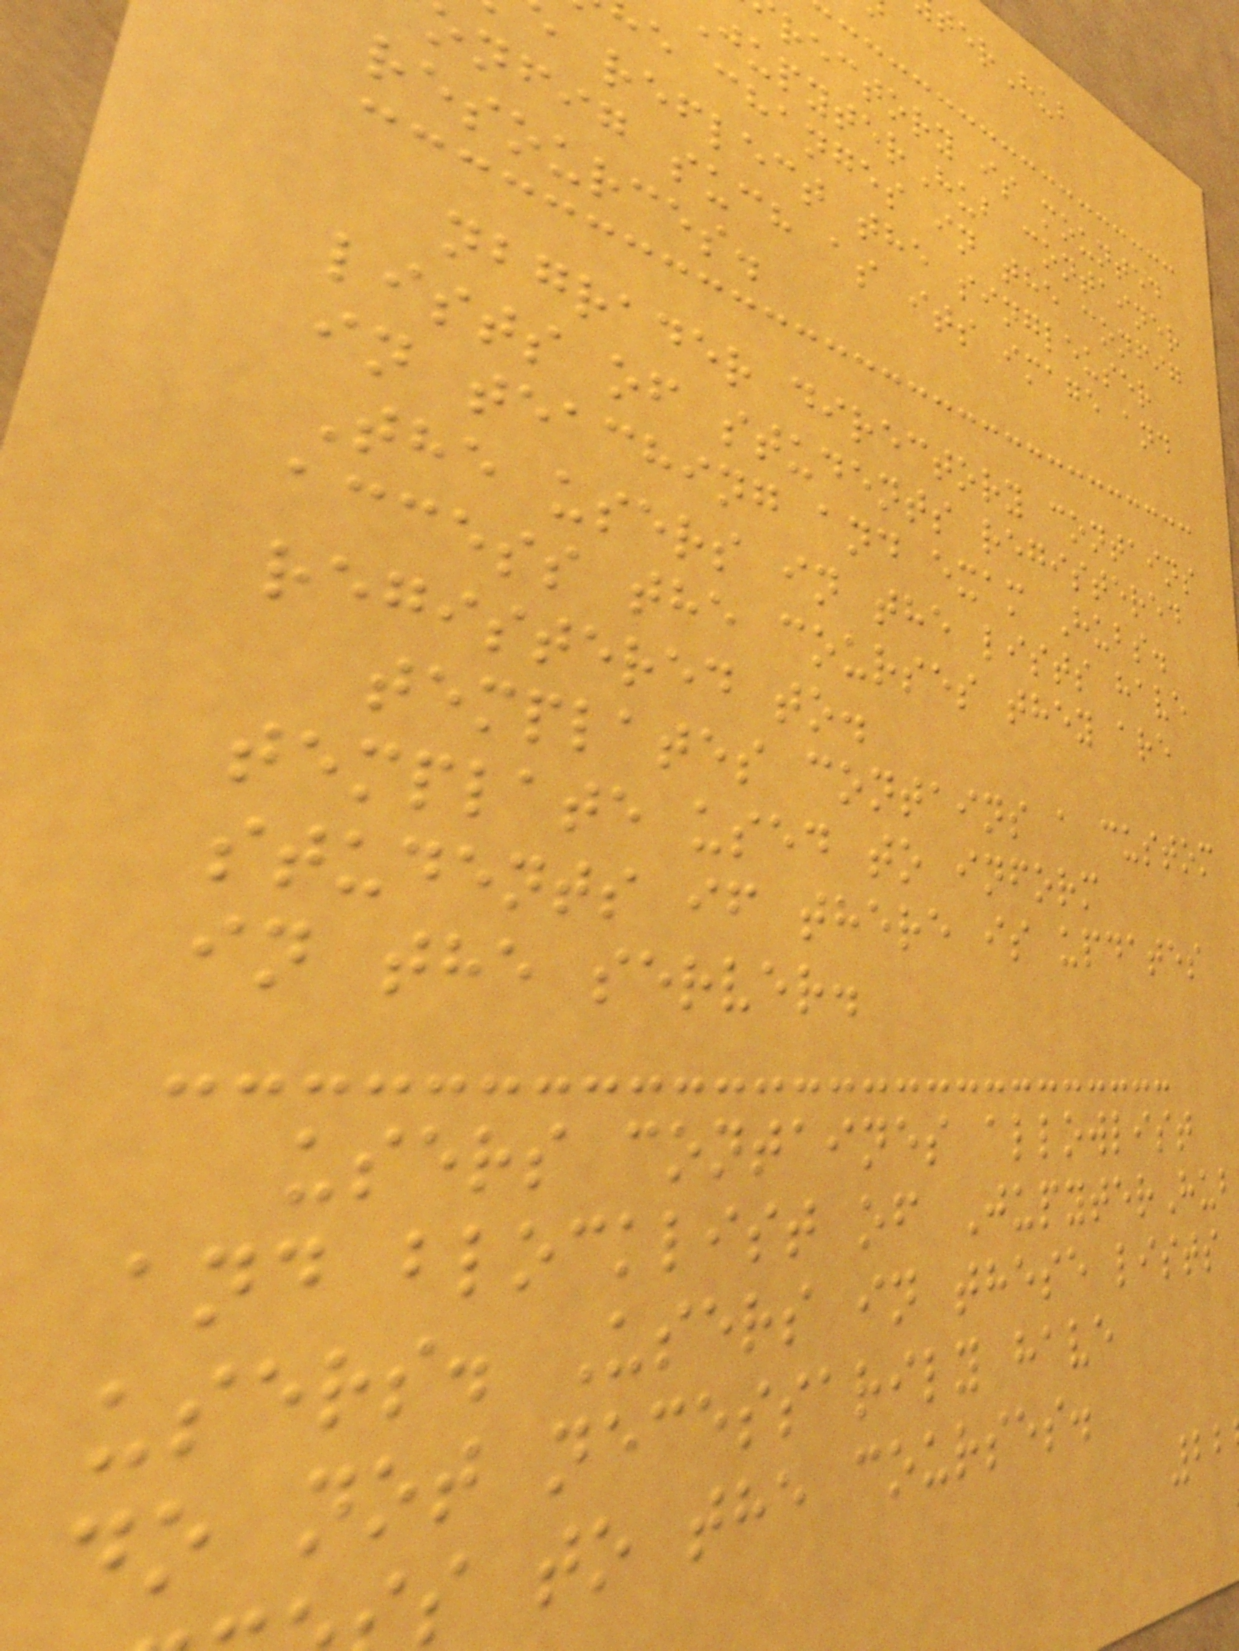terHub
rectory is mounted
upyterHub container
e changes in the config
reflect the singleuser
nfig such as its image and
resources.
nbgrader directory contains
lists of students registered
in teaching and exam Hubs.
The users in the lists have
access the courses they are
registered to.
templates contains a custom
template used to inform
students if there is updates
in the server.
users containes allowlist
and blocklist of JupyterHub
users. Users in these lists
do not necessarily have
s to the courses.
